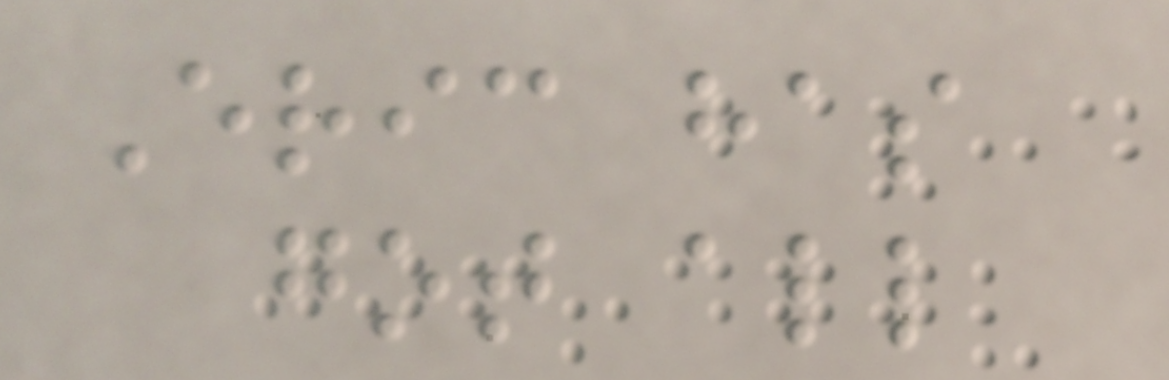Eric has
got all
